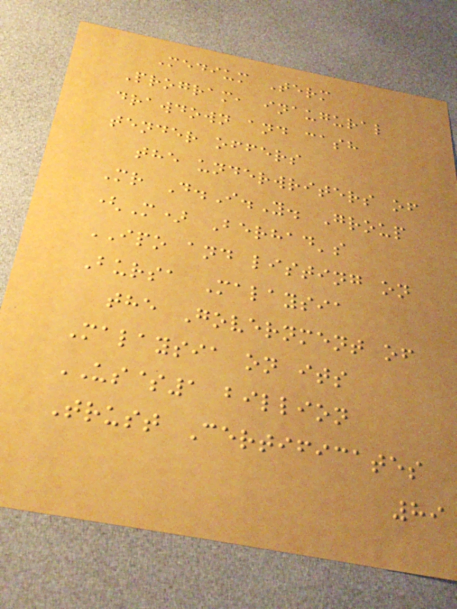Medium Term
Program, inaugural
drawdown and cash
tender offers
the underwriters of
Mr D.I.Y. Group
(M) Berhad's
IPO and listing on
Bursa Malaysia
the Government of
Malaysia on its
US$1 billion
Trust Certificates
89
